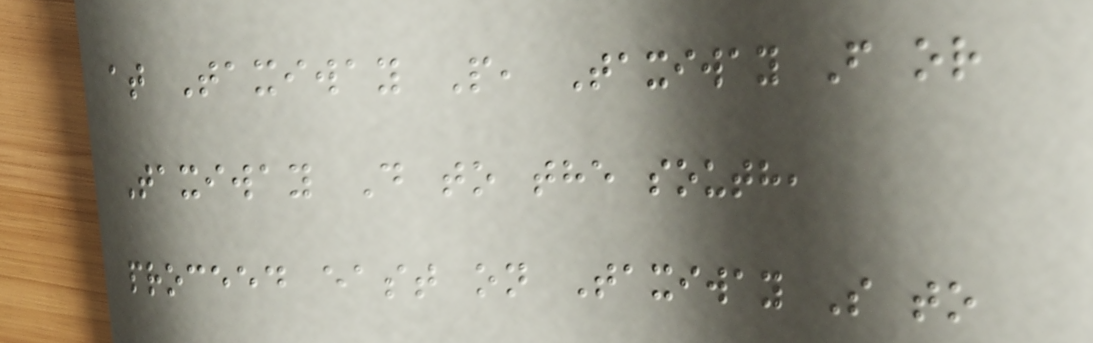at Taxiway P, Taxiway F or
Taxiway D to the south,
proceed east on Taxiway S to
